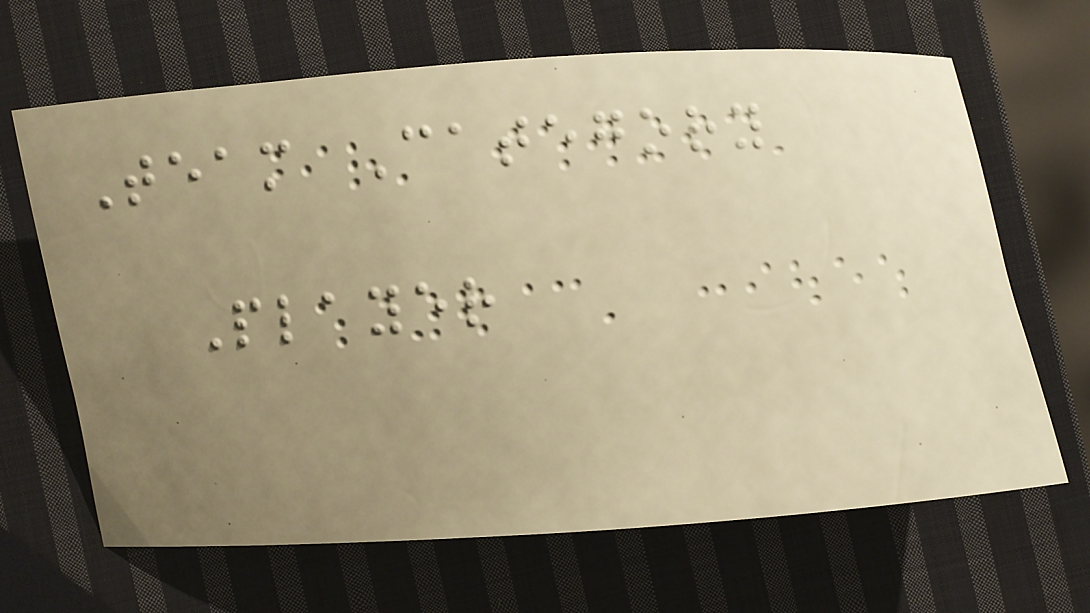Team Category
Player
